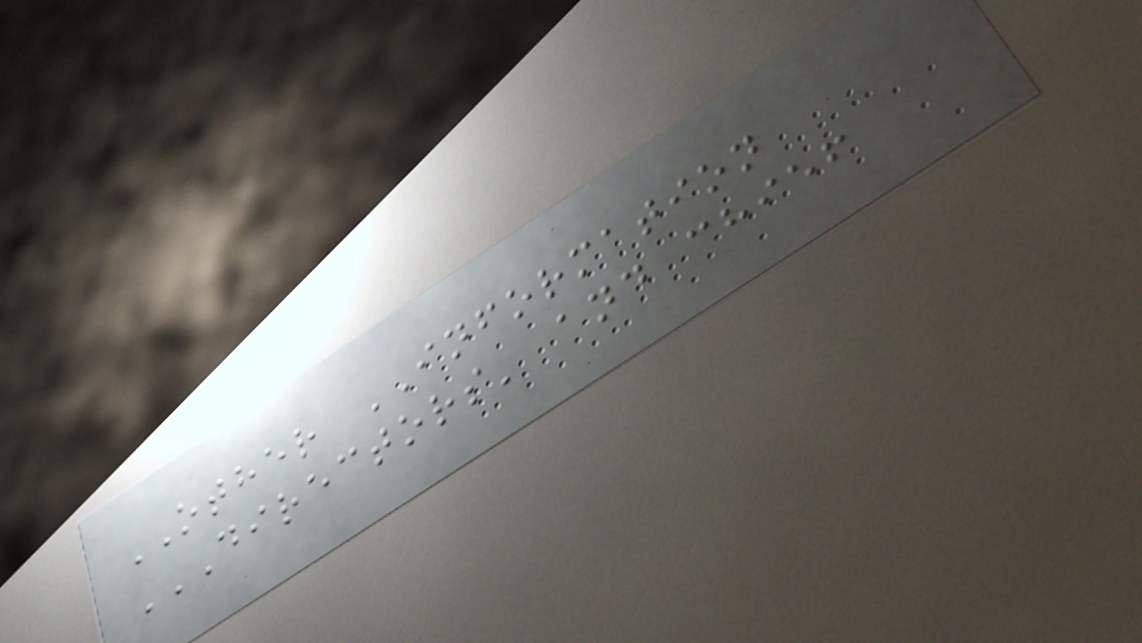OTHER INFORMATION
DIRECTORS' AND CHIEF
